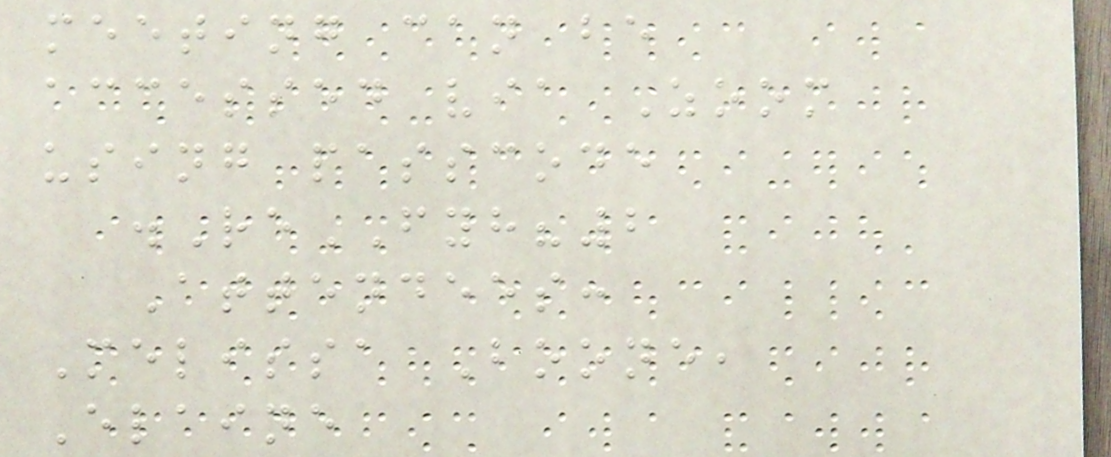meeting can be
accessed via Zoom
using passcode
.ReFYH?2
Attendees:
Melissa Boone,
Elaine
